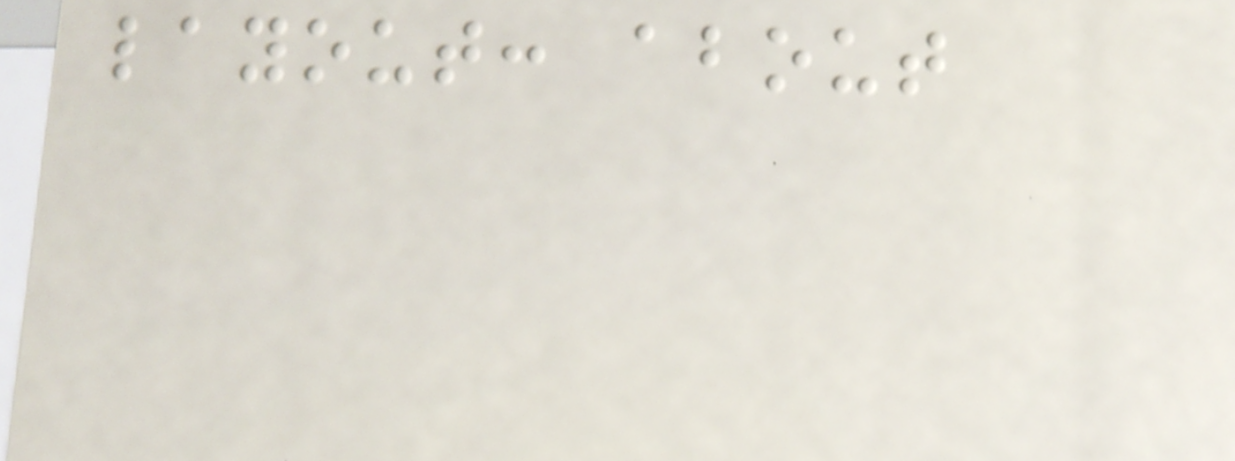layout: about
